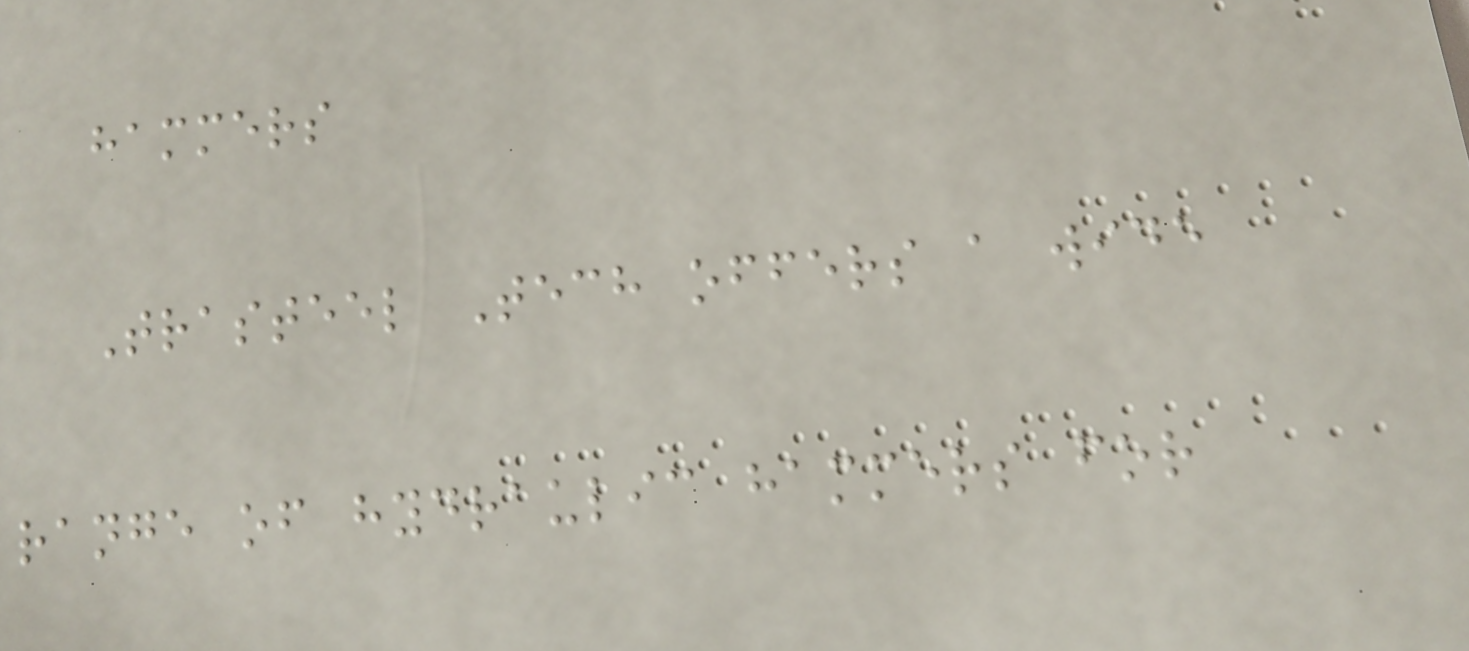hammers
Trasteel Tech offers a wide
range of hydraulic hammers for
